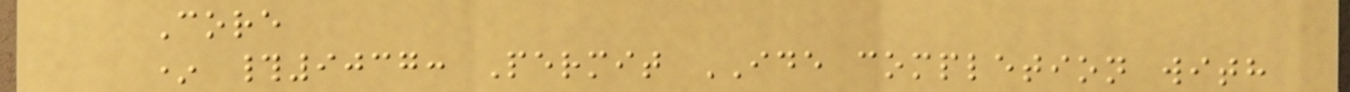Core
* #9037: Permit IDE completion with
